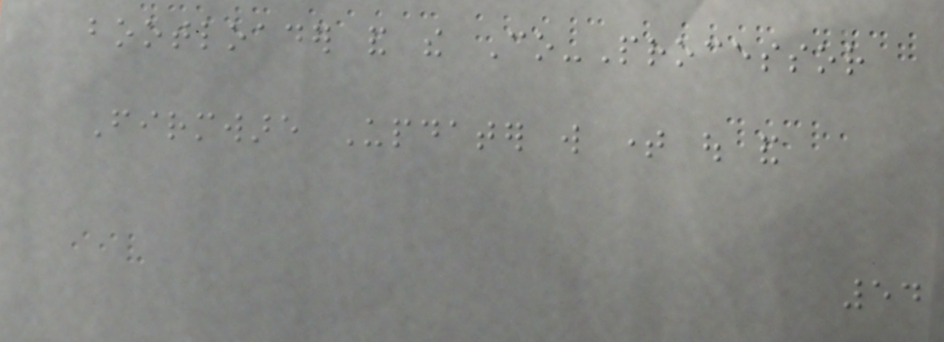bootloader and the Co-Processor
Firmware Updater will time out and
54
